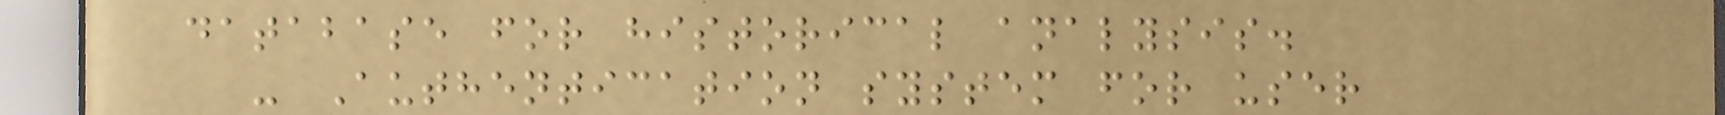database for historical analysis.
- Authentication system for user
